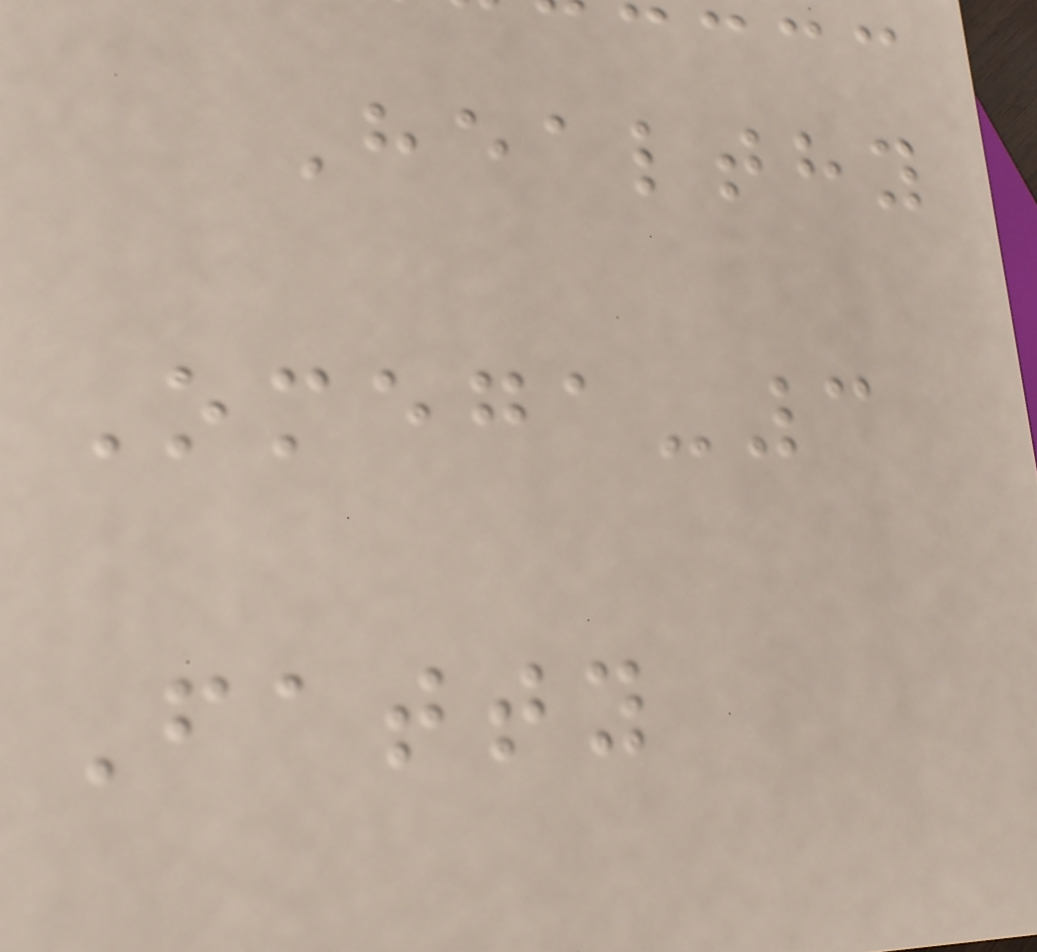Healthy
Omega-3
Fatty
